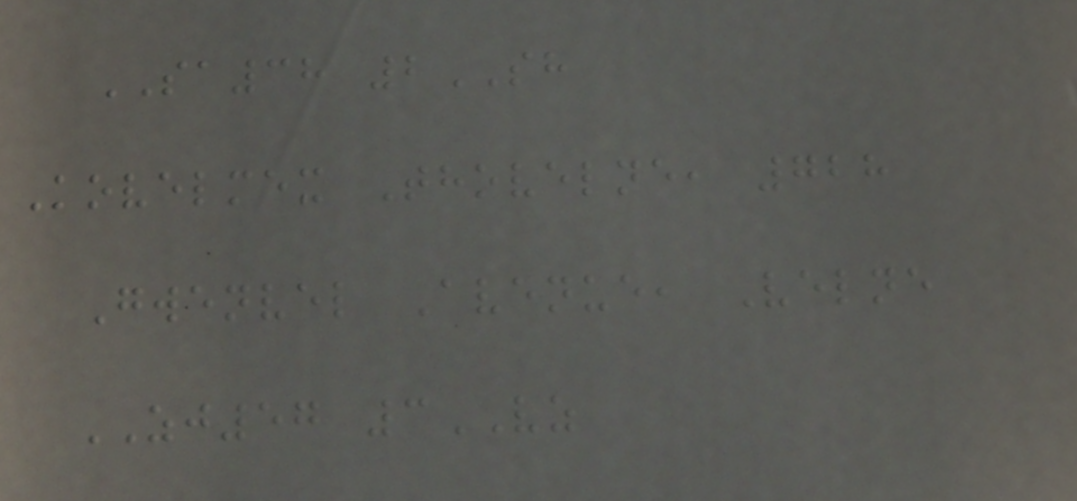SA38 2SH
Kovelmex Thovelne, 728
Gwenvel Avenue, Velne
ZJ57 3VZ
